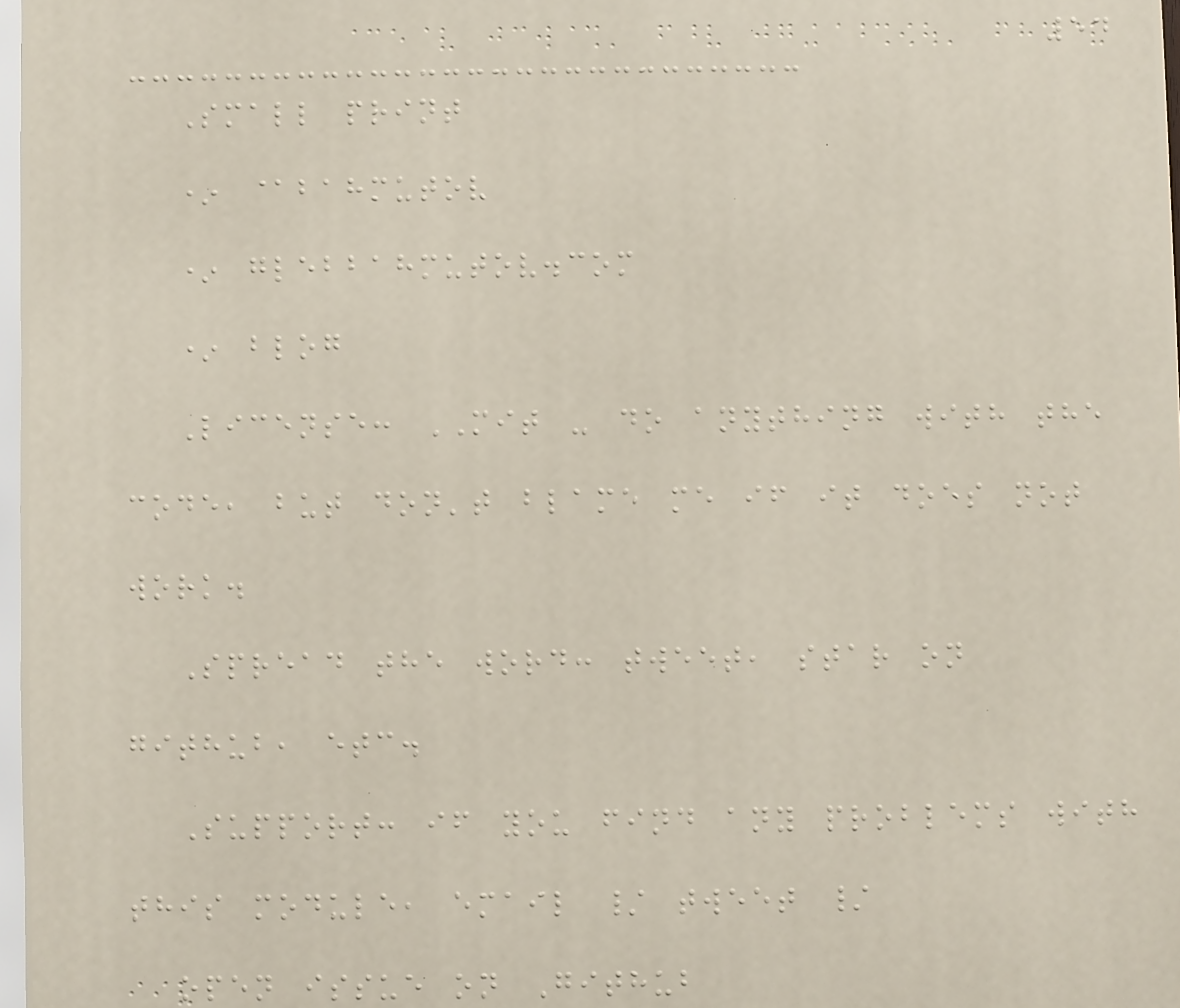54
Small print
* @bahmutov
* glebbahmutov.com
* blog
License: MIT - do anything with the
code, but don't blame me if it does not
work.
Spread the word: tweet, star on
github, etc.
Support: if you find any problems with
this module, email / tweet /
open issue on Github
